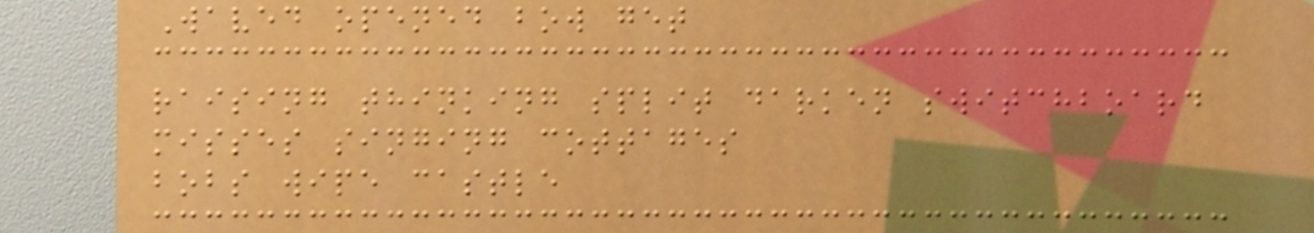Waved opened bow get
raising thinking split darken switchboard
misses singing cottages
bobs wipe castle
